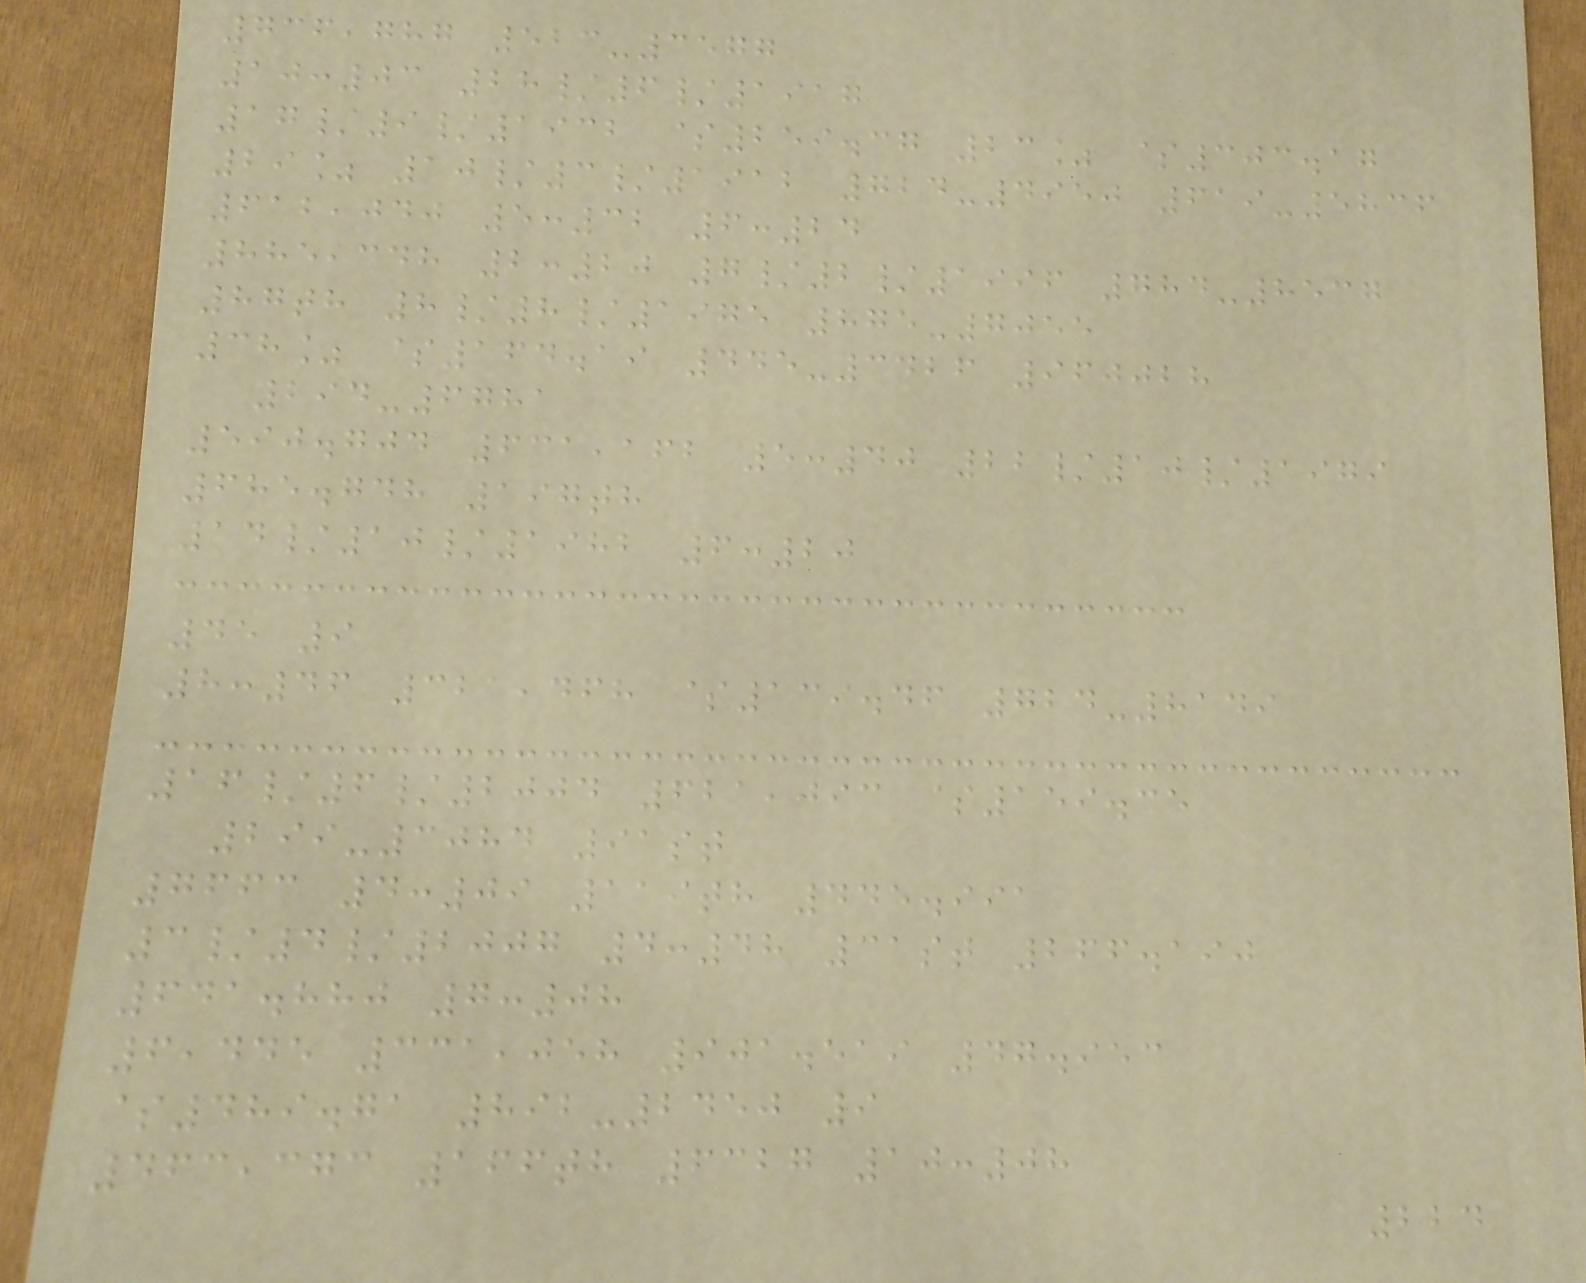736,787 523-3577
10:03 28/6/1917
17/9/1932 $259.37 23% $303.17
29% 10/3/1912 724-4950 619-5836
612,040 5:32 6:24
885,348 2:20 7/2/1996 784-8537
87th 8/8/1975 875-7055
38% $164.19 445-3426 960028
294-6781
590.704 631,162 5:40 22/10/1979
685.748 197th
14/10/1982 6:20
45 9
8:46 321,468 $139.46 724-8149
16/6/2004 621,093 $159.35
299-3084 91st
7663 4:09 119th 445.991
3/4/2007 4:48 31st 266.190
641.880 7:08
6,445 331,058 901.519 47.953
$489.71 892-2450 9
463,373 166th 6327 10:08
224
